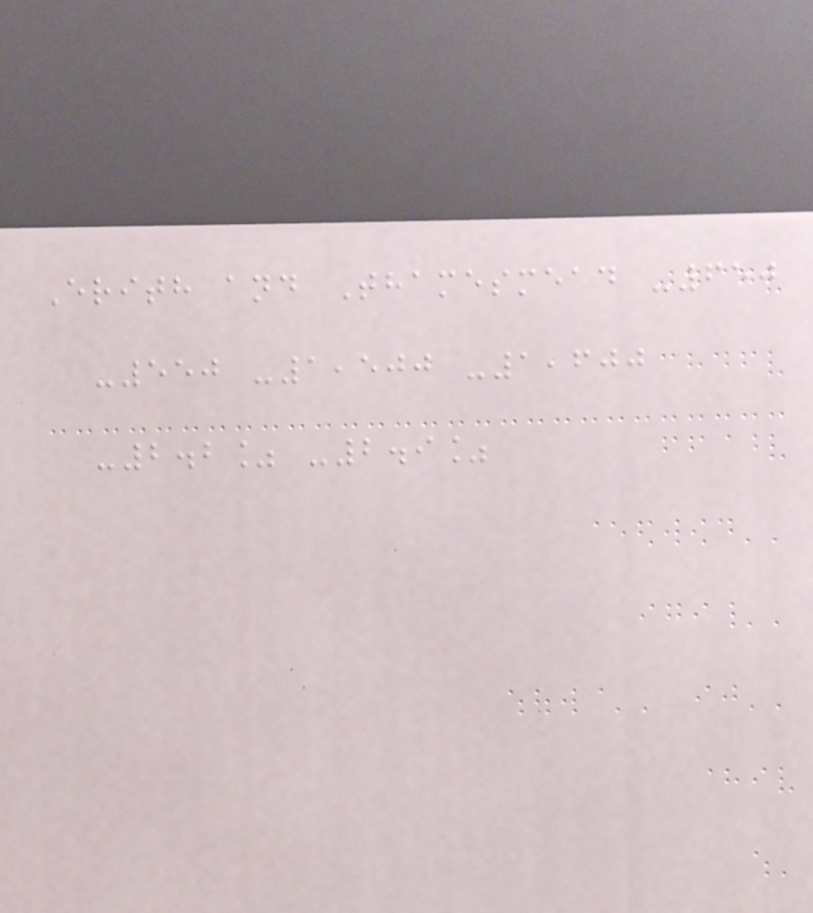Erith and Thamesmead -650
-550 -1,500 -1,600
-2.2% -2.9%
